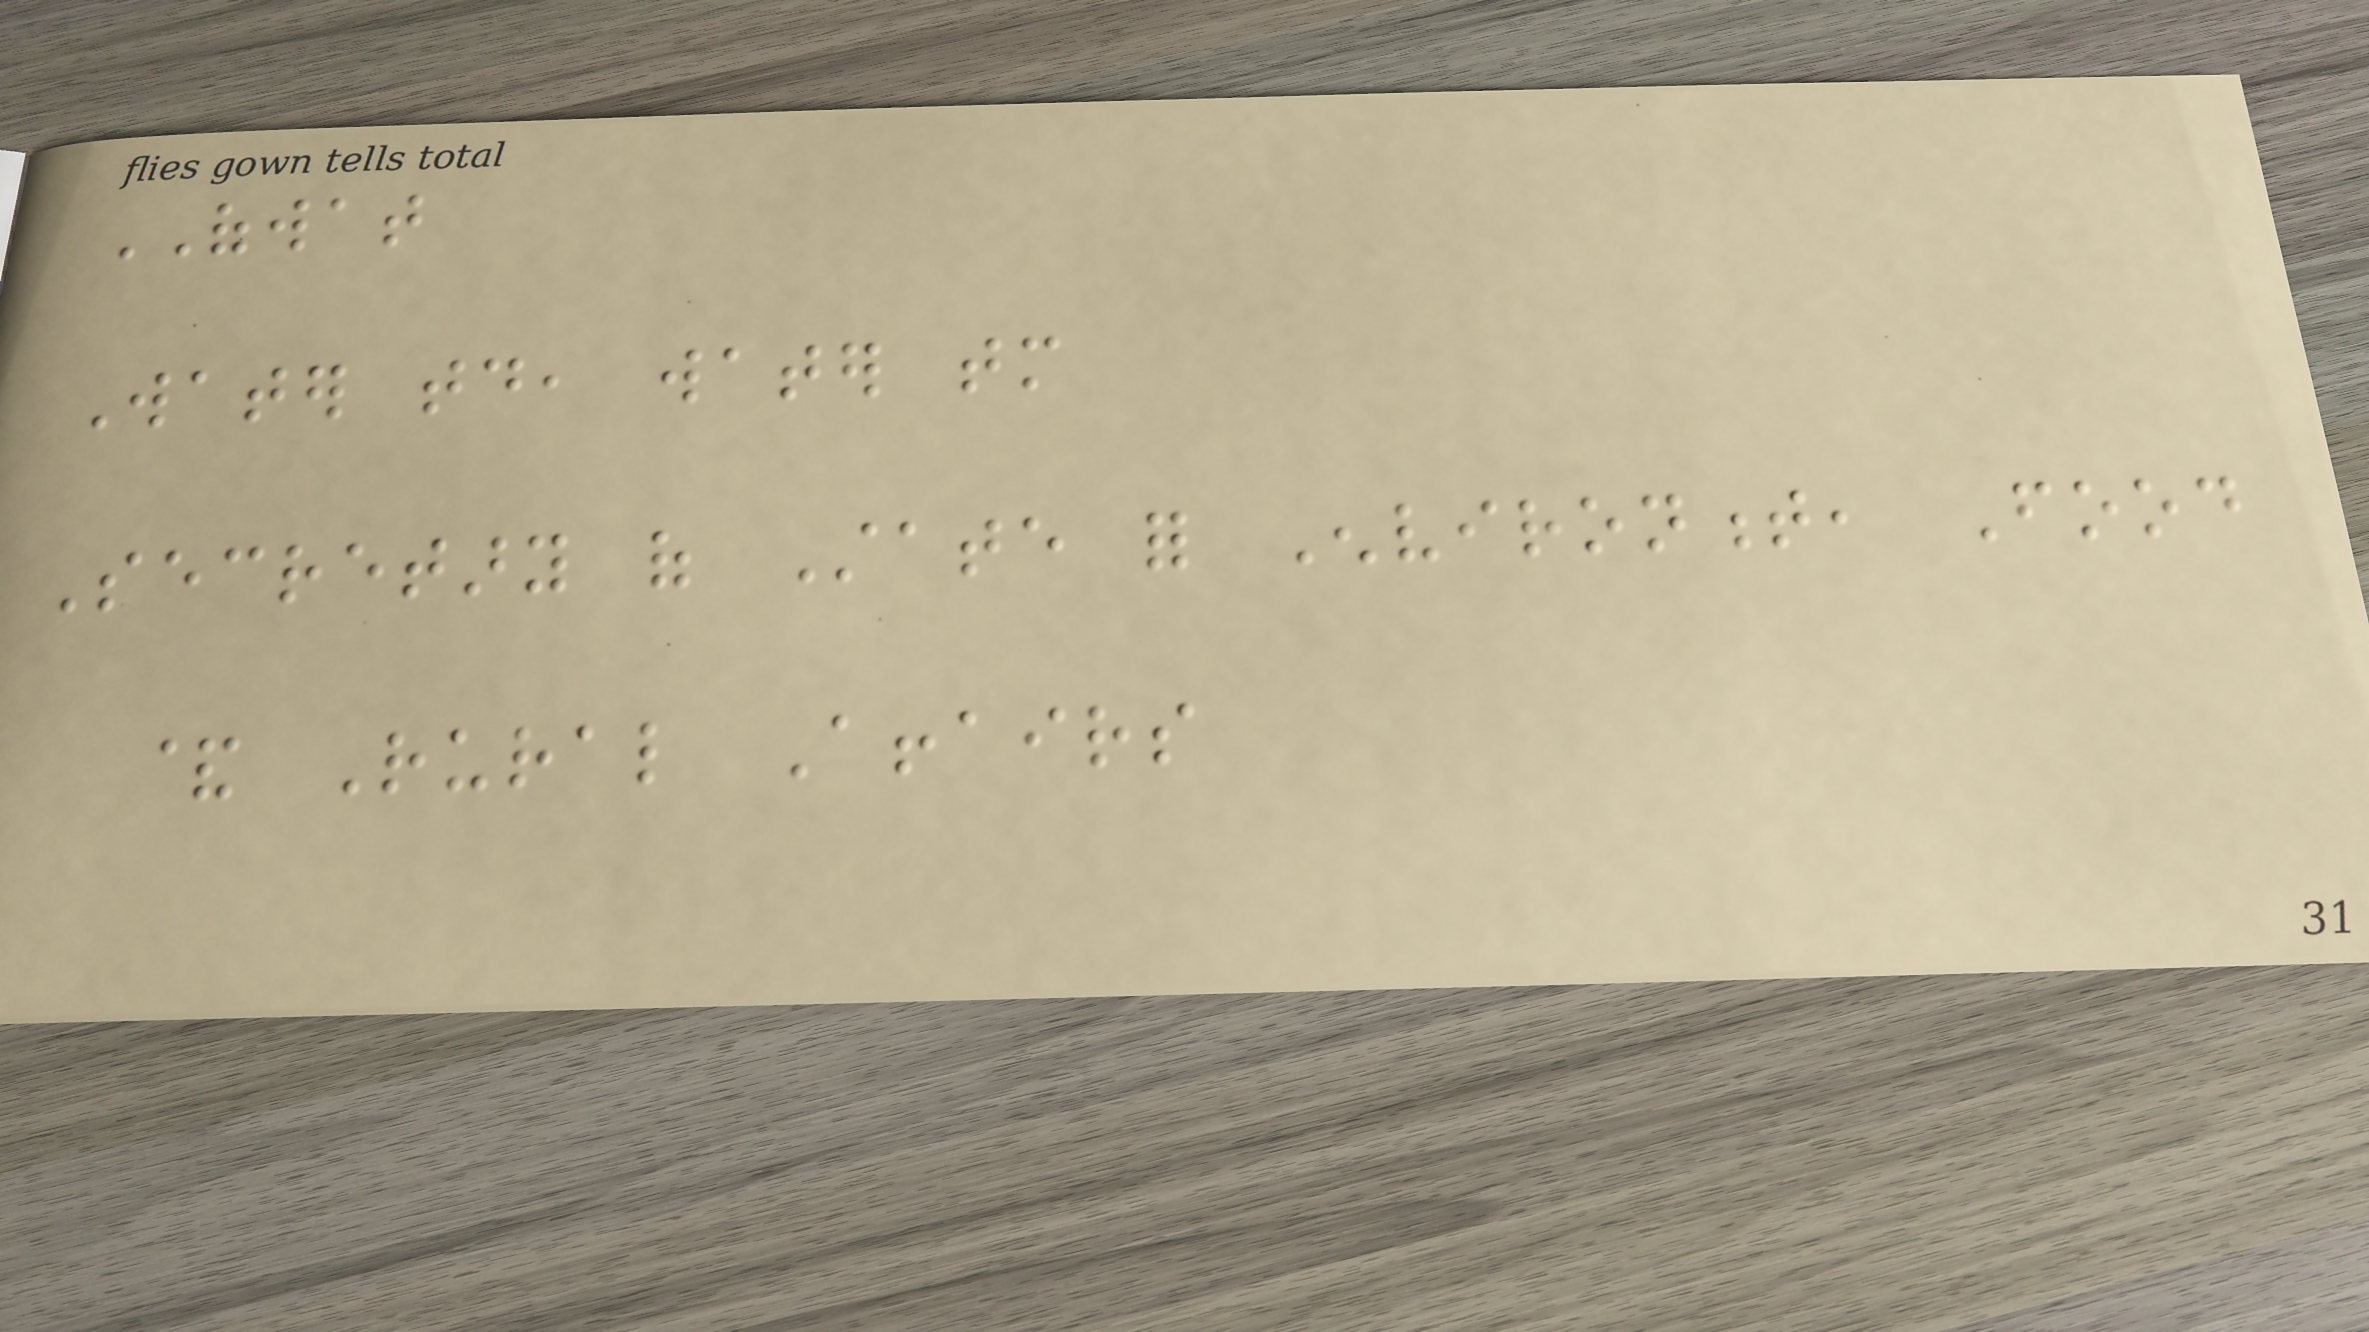OFWAT
Water today, water tomorrow
Secretary of State for Environment, Food
& Rural Affairs
